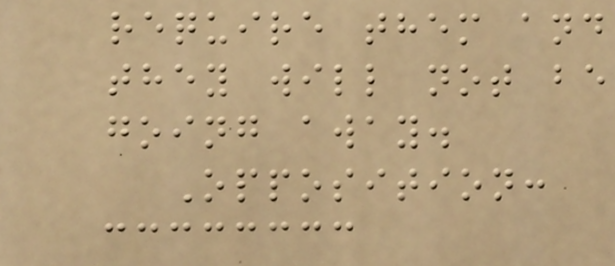require them and
they will not be
going away.
Opposition:
